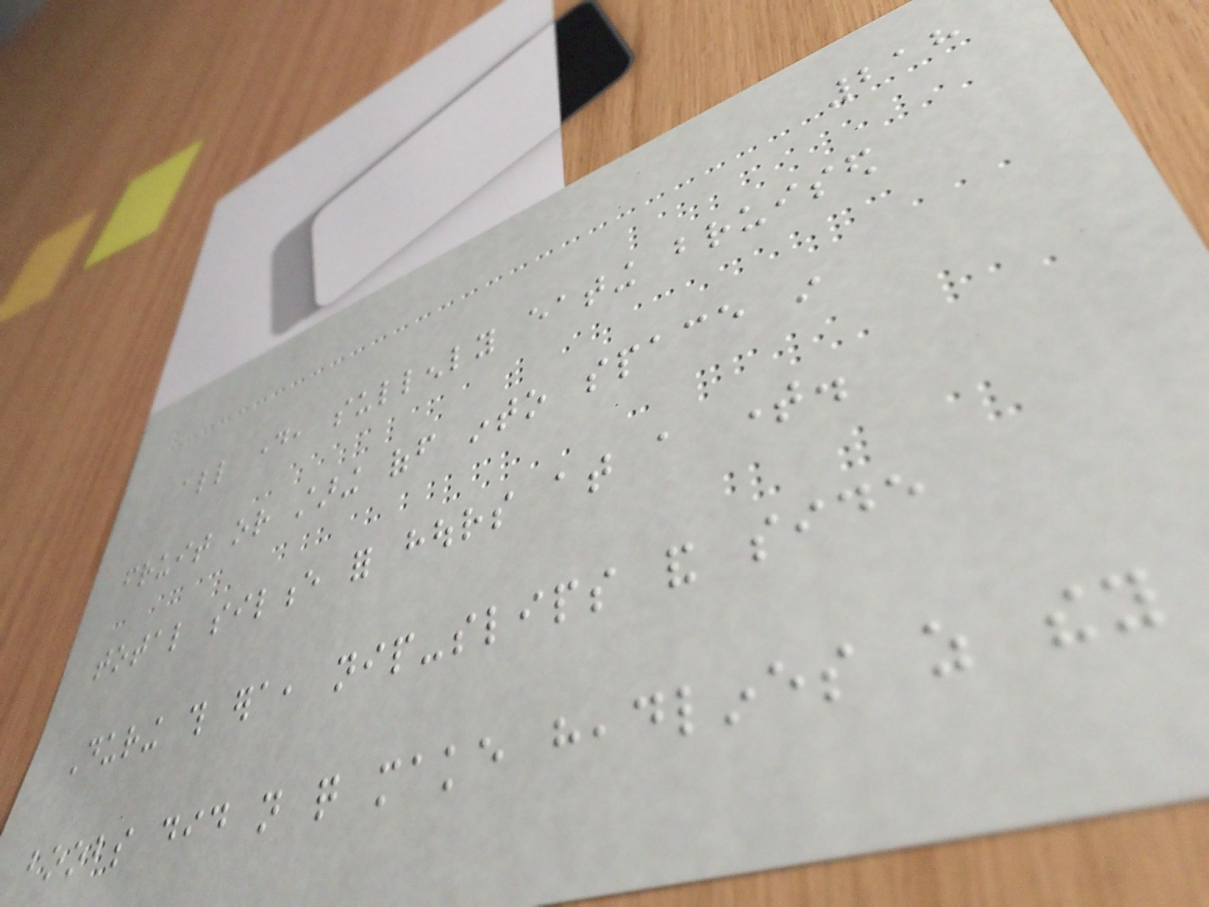218
all day, sullenly eating bruised
fruit or staring off into space in
total silence for hours at a time.
During this era, nip-slips and side
boobs did not quite make headlines as they
